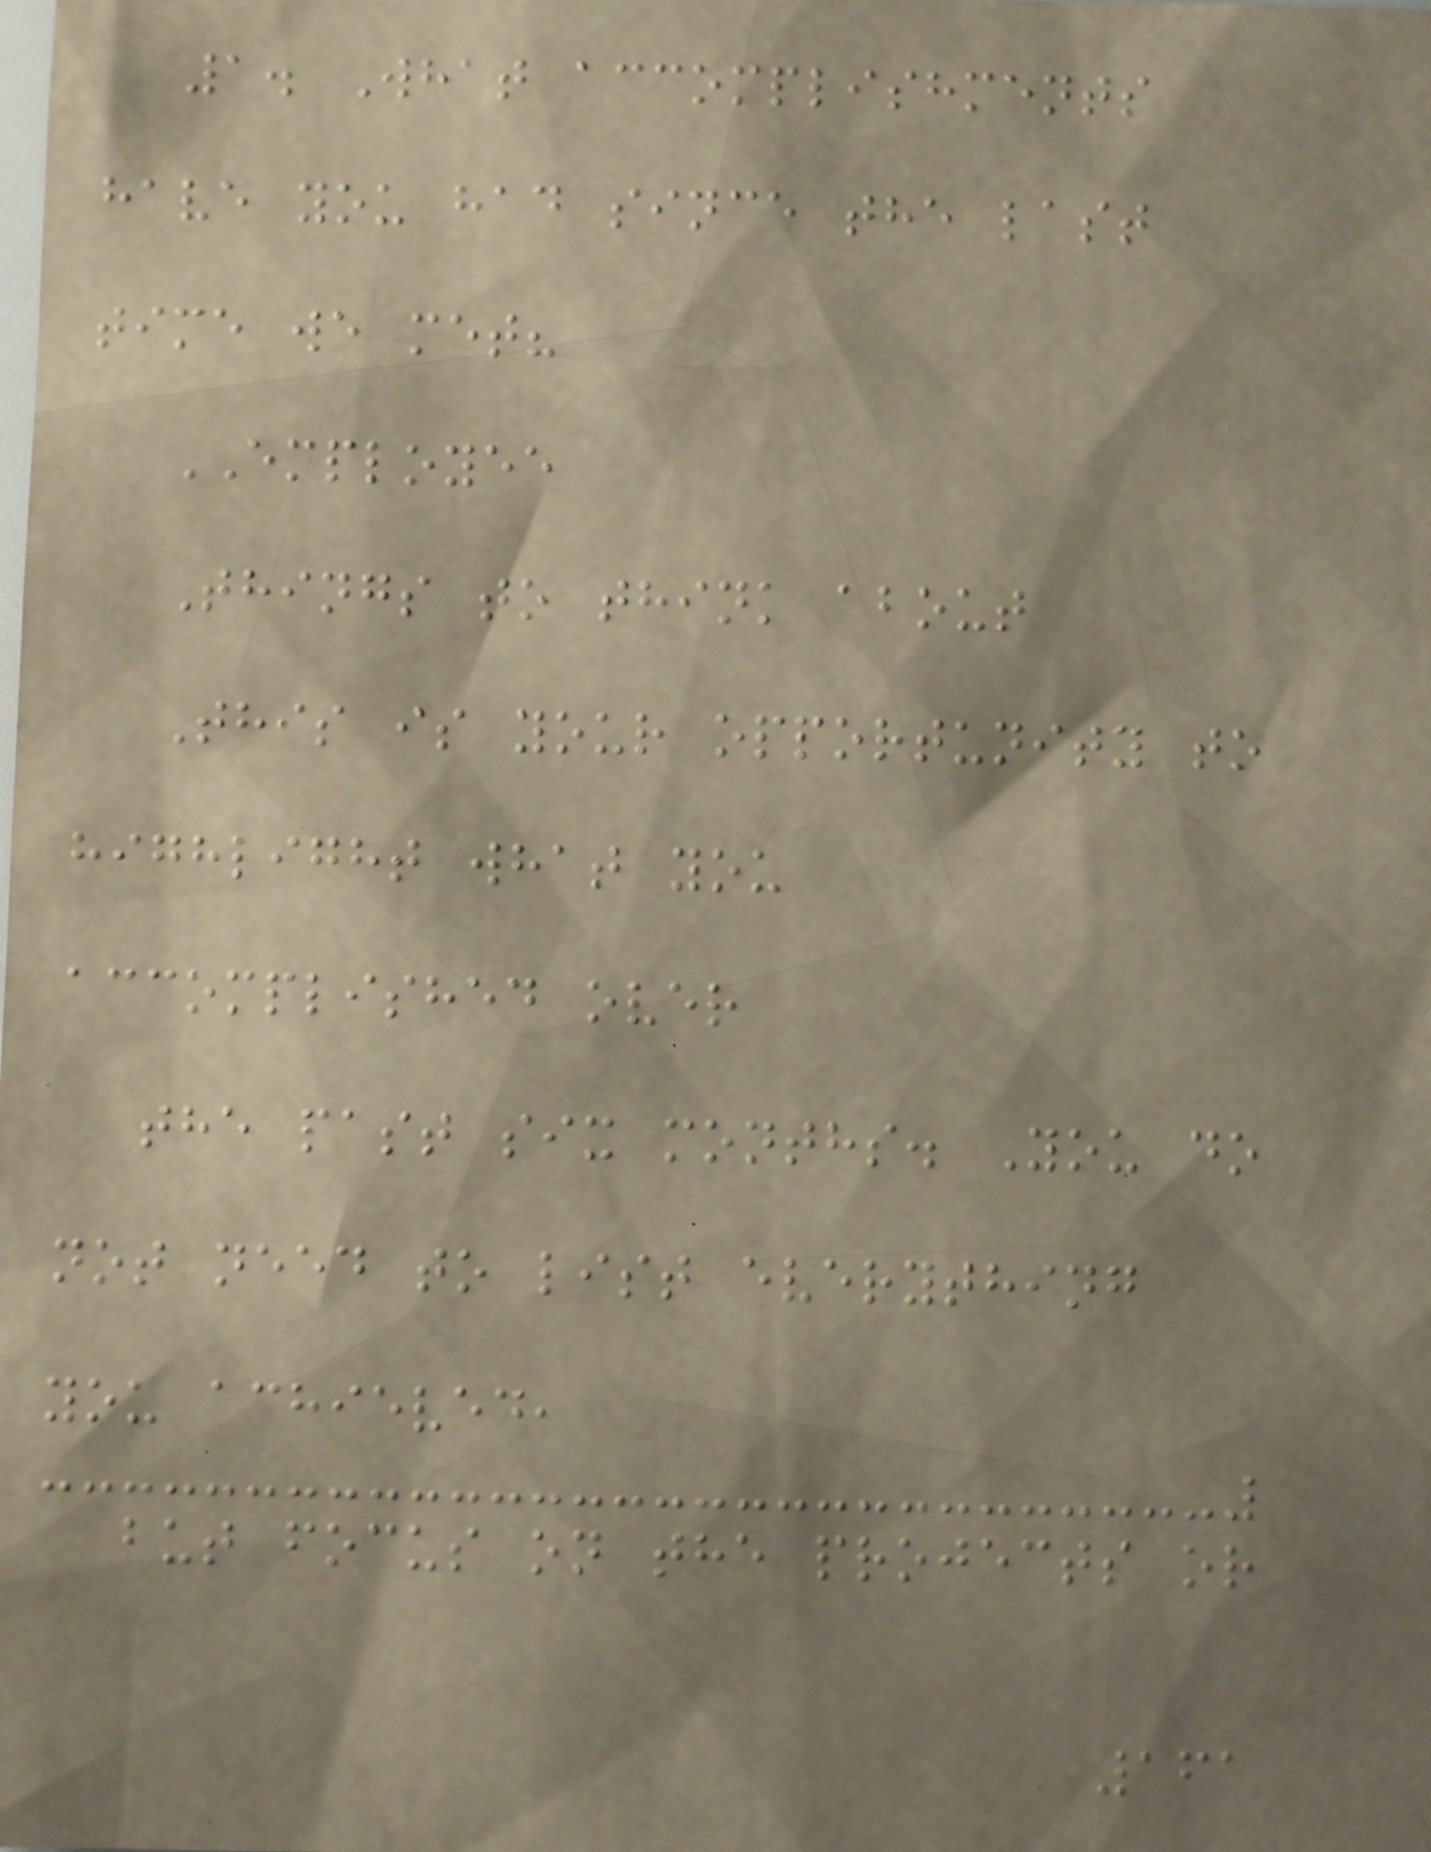1. What accomplishments
have you had since the last
time we met?
EMPLOYEE
Things to think about
This is your opportunity to
highlight what you
accomplished over
the past six months. You do
not need to list everything
you achieved,
but focus on the projects or
161
